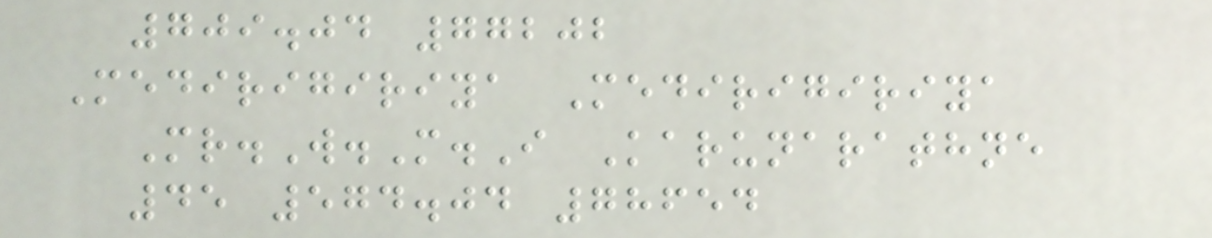709.04 77202
Medirigiriya Medirigiriya
Mr.W.M.I Karunarathne
45 574.04 78654
